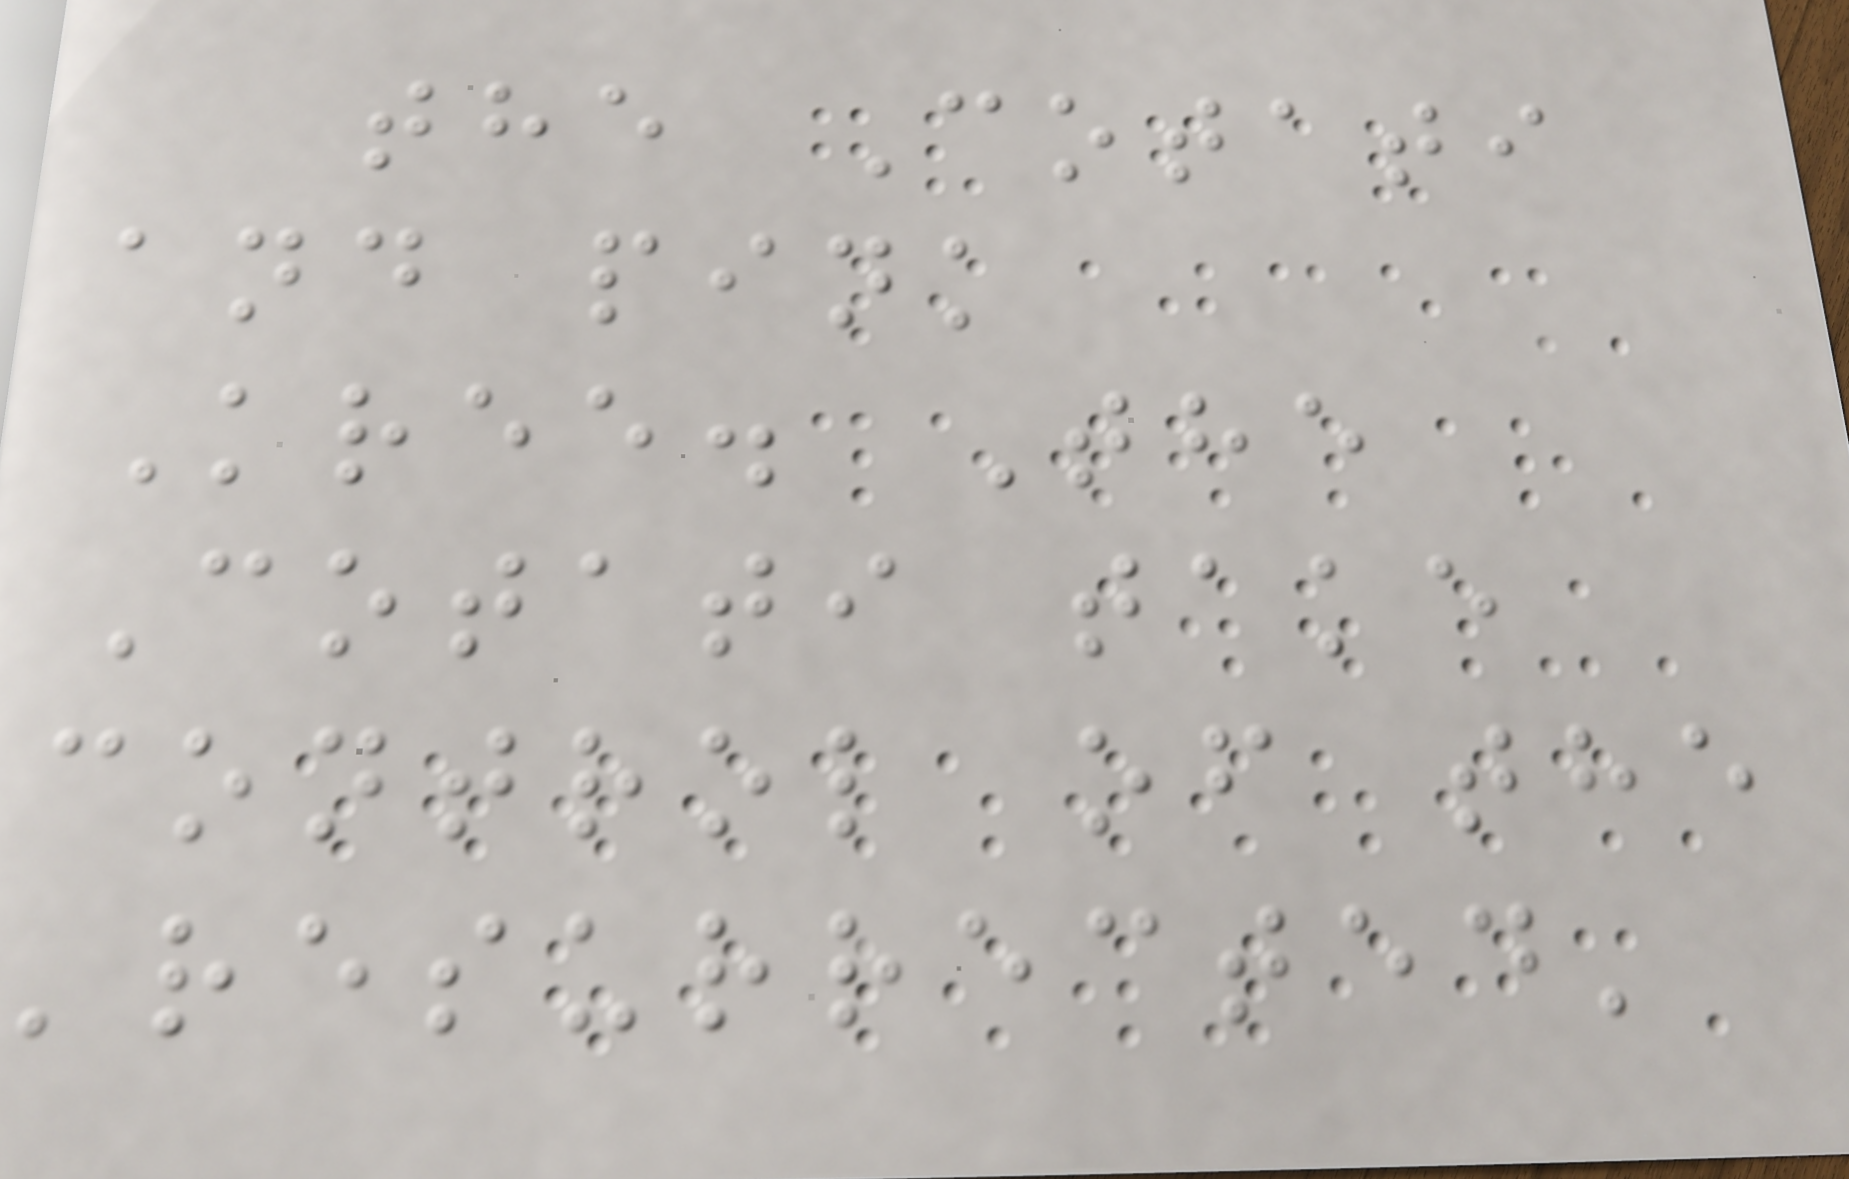the Cotati
and pink
Kree. The
Cotati take
control of the
'resurrected'
